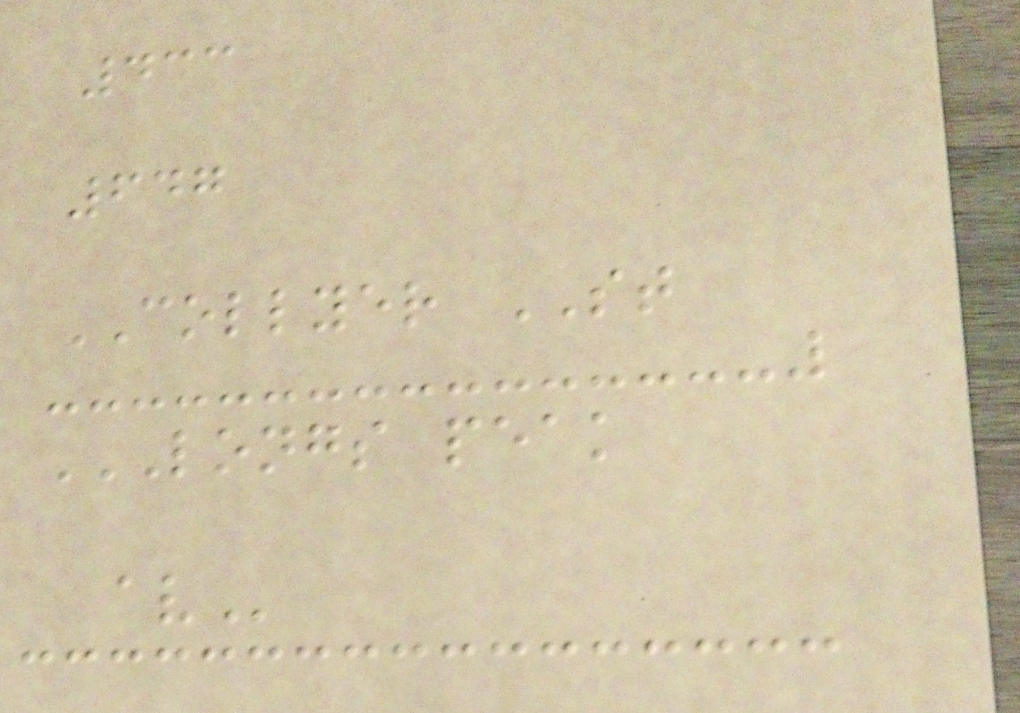433
647
COLLYER ST
LONGS PEAK
AV
